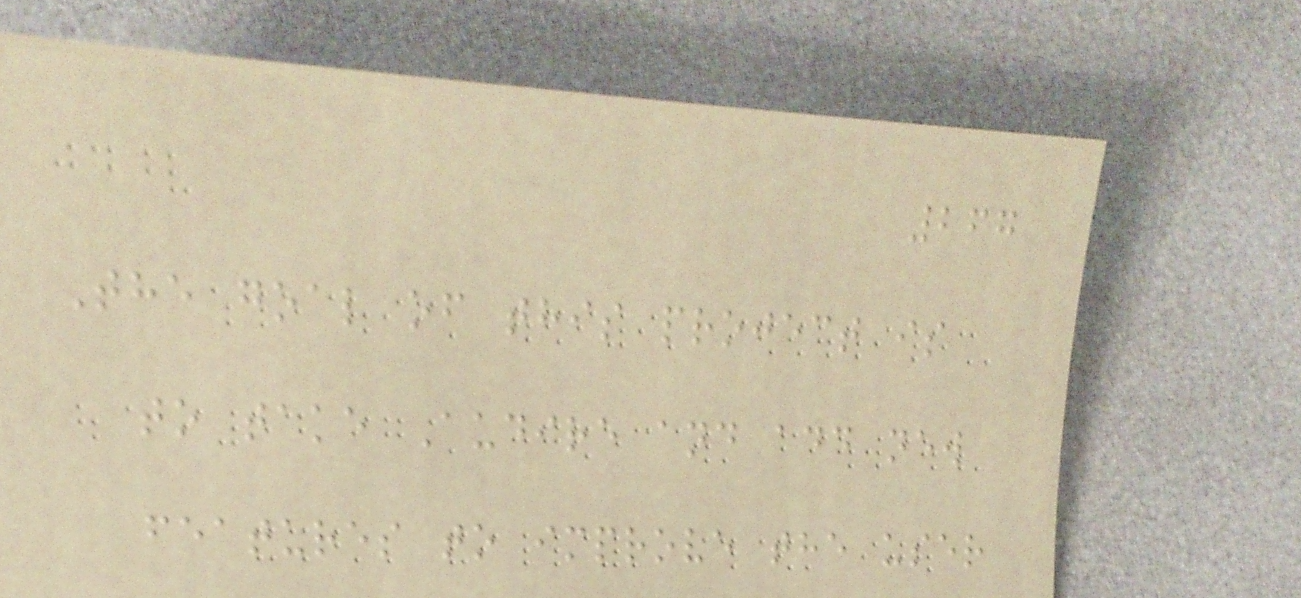267
The goal of this project is
to take Audire and add new
features to improve the user
